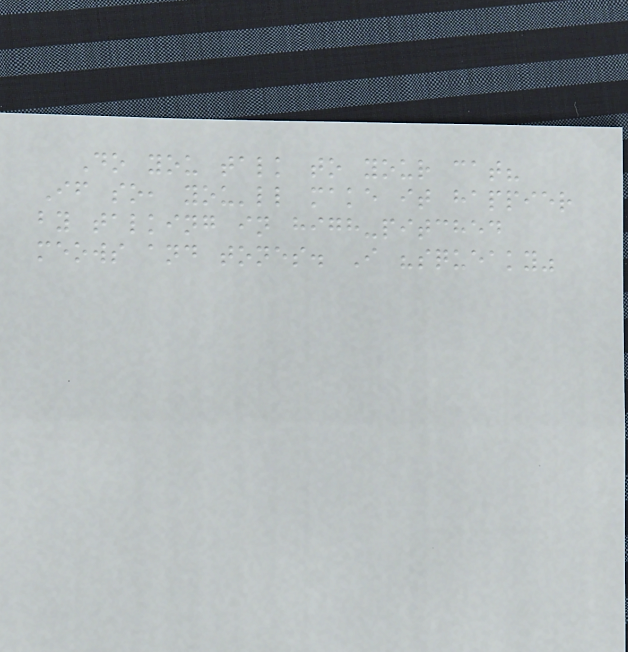Do you talk to your cat?
If so, you'll make it happier
by talking in high-pitched
meows and tones. I "squeaky"
